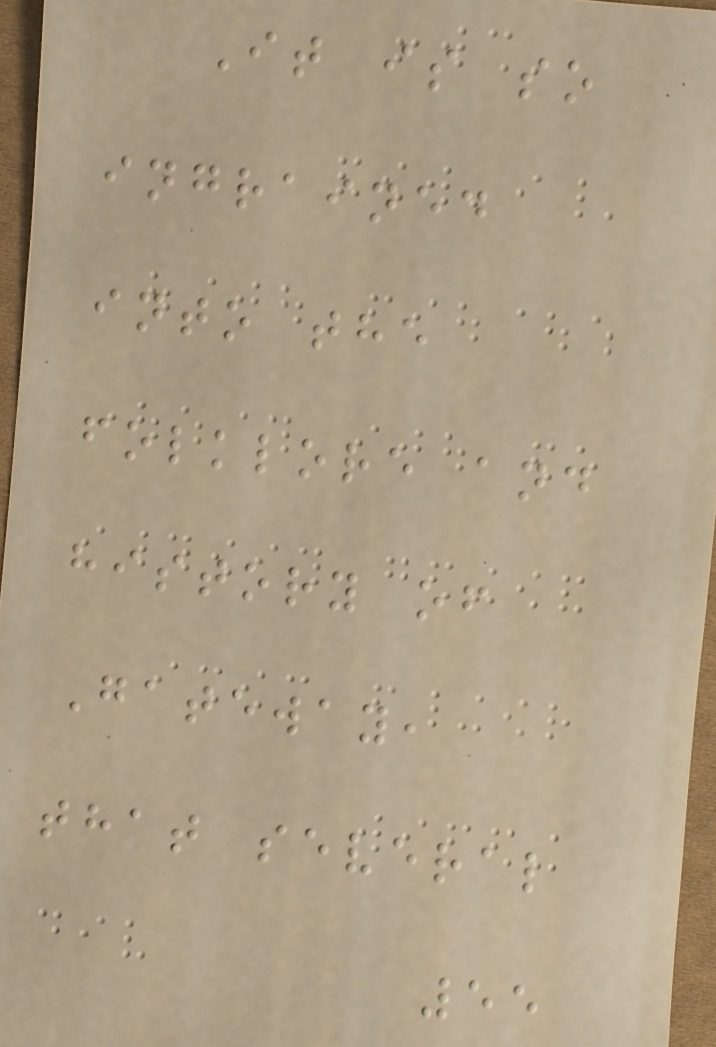It is so
ingrained
into the
folklore and
history of
Gateway,
that several
55
